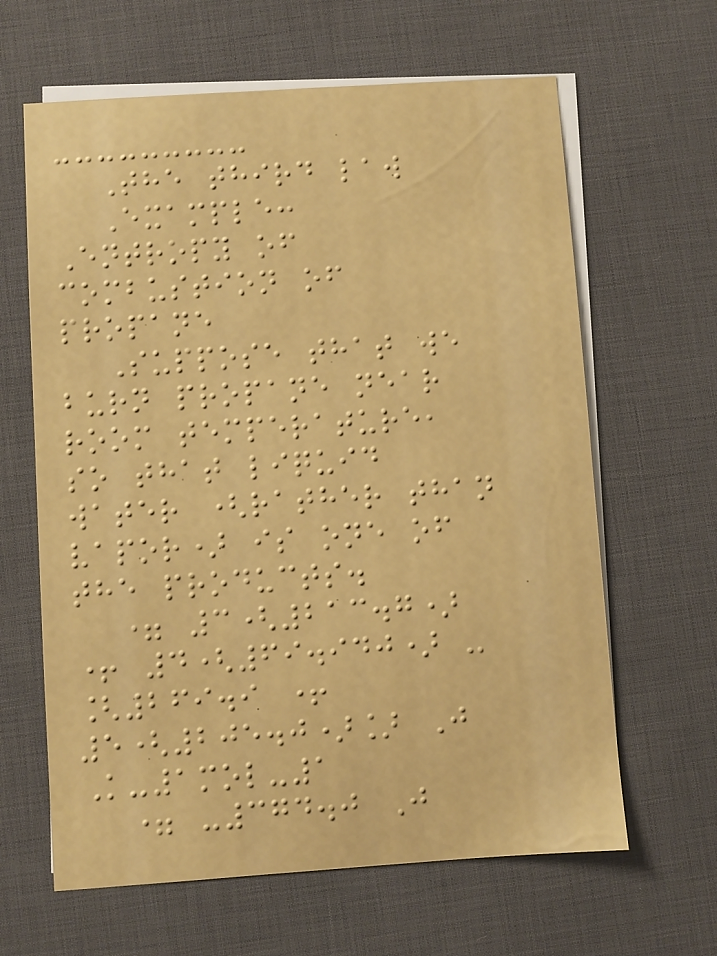The third law
Example:
Entropy of
combustion of
propane
Suppose that we
burn propane near
room temperature,
so that liquid
water (rather than
vapor) is one of
the products.
= 3(213.7)
+ 4(69.940) -
[269.9 +
5(205.0)] J
K-1mol-1
= -374.0 J
